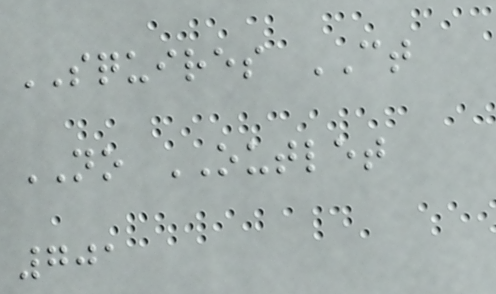SQUIRES CT
NO OUTLET
701
